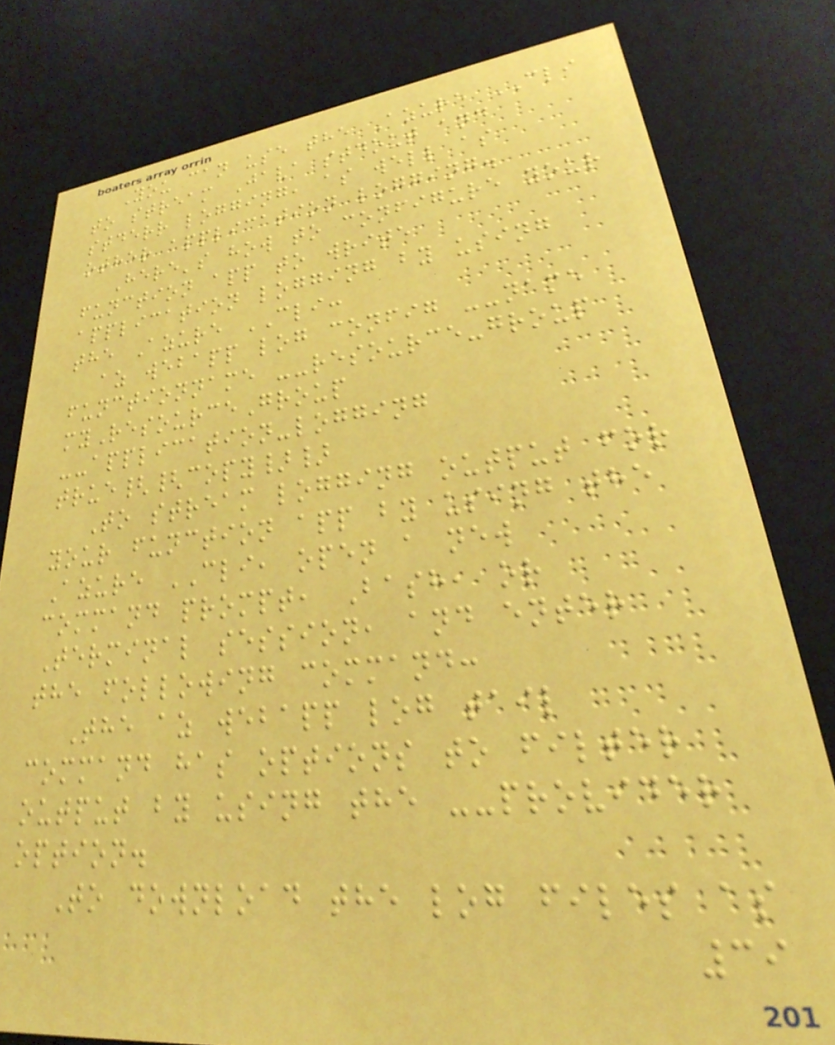You can use the Azure CLI
to stream Java stdout and
stderr logging, as well as
other application logging.
Here's how to configure your
function app to write
application logging by using
the Azure CLI:
az webapp log config --name
functionname --resource-group
myResourceGroup
--application-logging
true{{copy}}
To stream logging output for
your function app by using the
Azure CLI, open a new
command prompt, Bash, or
Terminal session, and enter
the following command:
The az webapp log tail
command has options to filter
output by using the --provider
option.
To download the log files as
39
